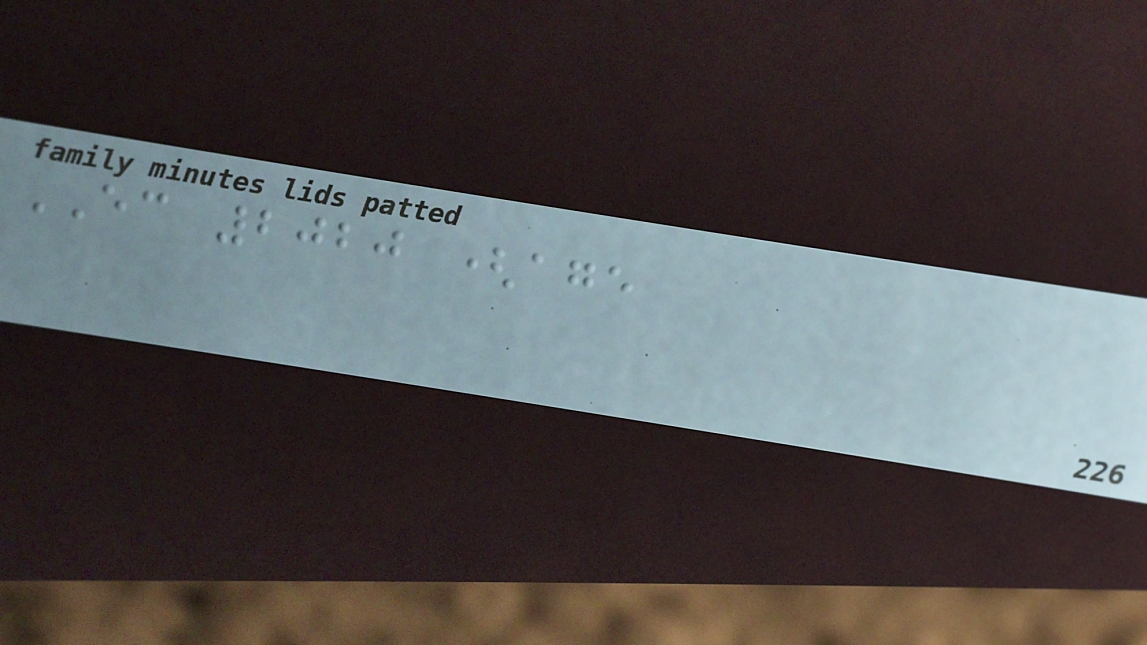EC 2020 (age
